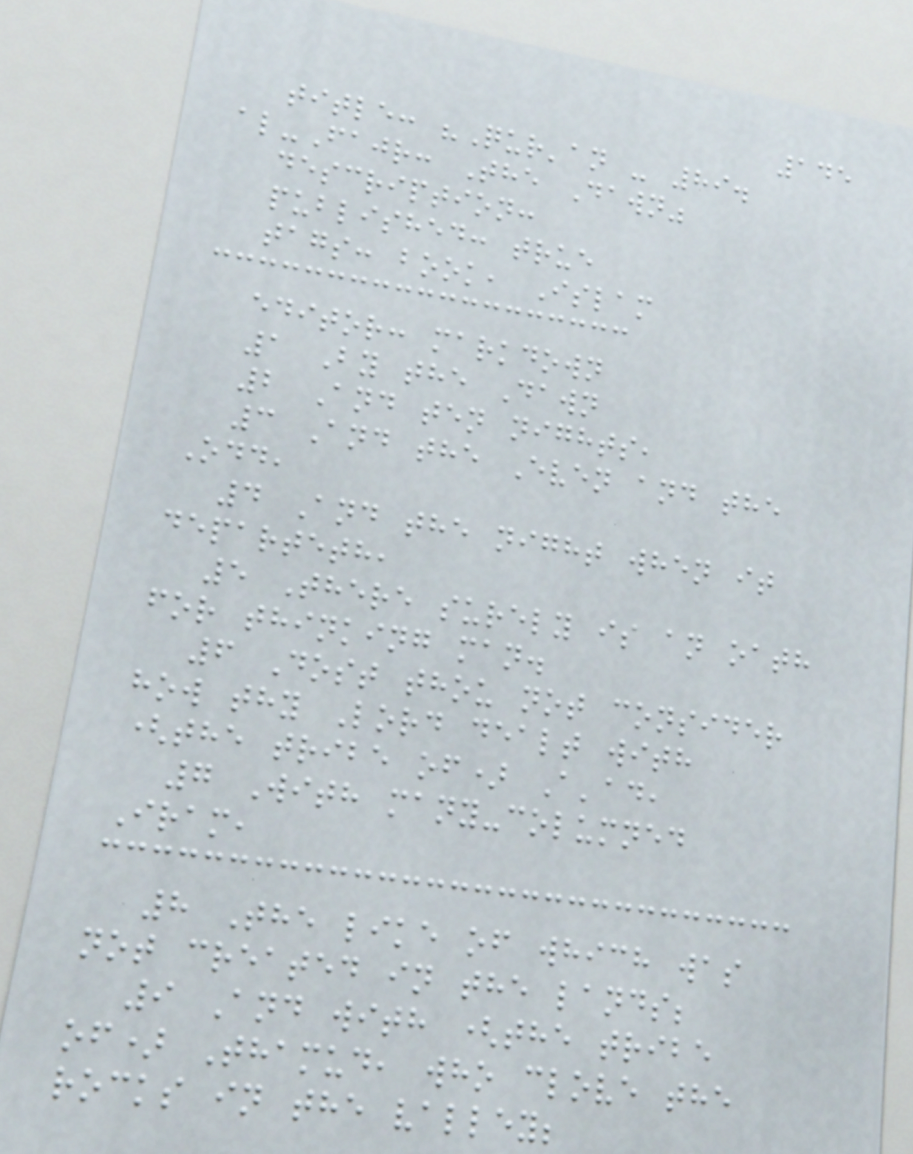145
title: "Qur'an - 89.
al-Fajr: The Dawn"
description:
published: true
tags: book, Islam
editor: markdown
1 By the Dawn
2 And ten nights,
3 And the Even and the
Odd,
4 And the night when it
departeth,
5 There surely is an oath
for thinking man.
6 Dost thou not consider
how thy Lord dealt with
(the tribe of) A'ad,
7 With many-columned
Iram,
8 The like of which was
not created in the lands;
9 And with (the tribe
of) Thamud, who clove the
rocks in the valley;
